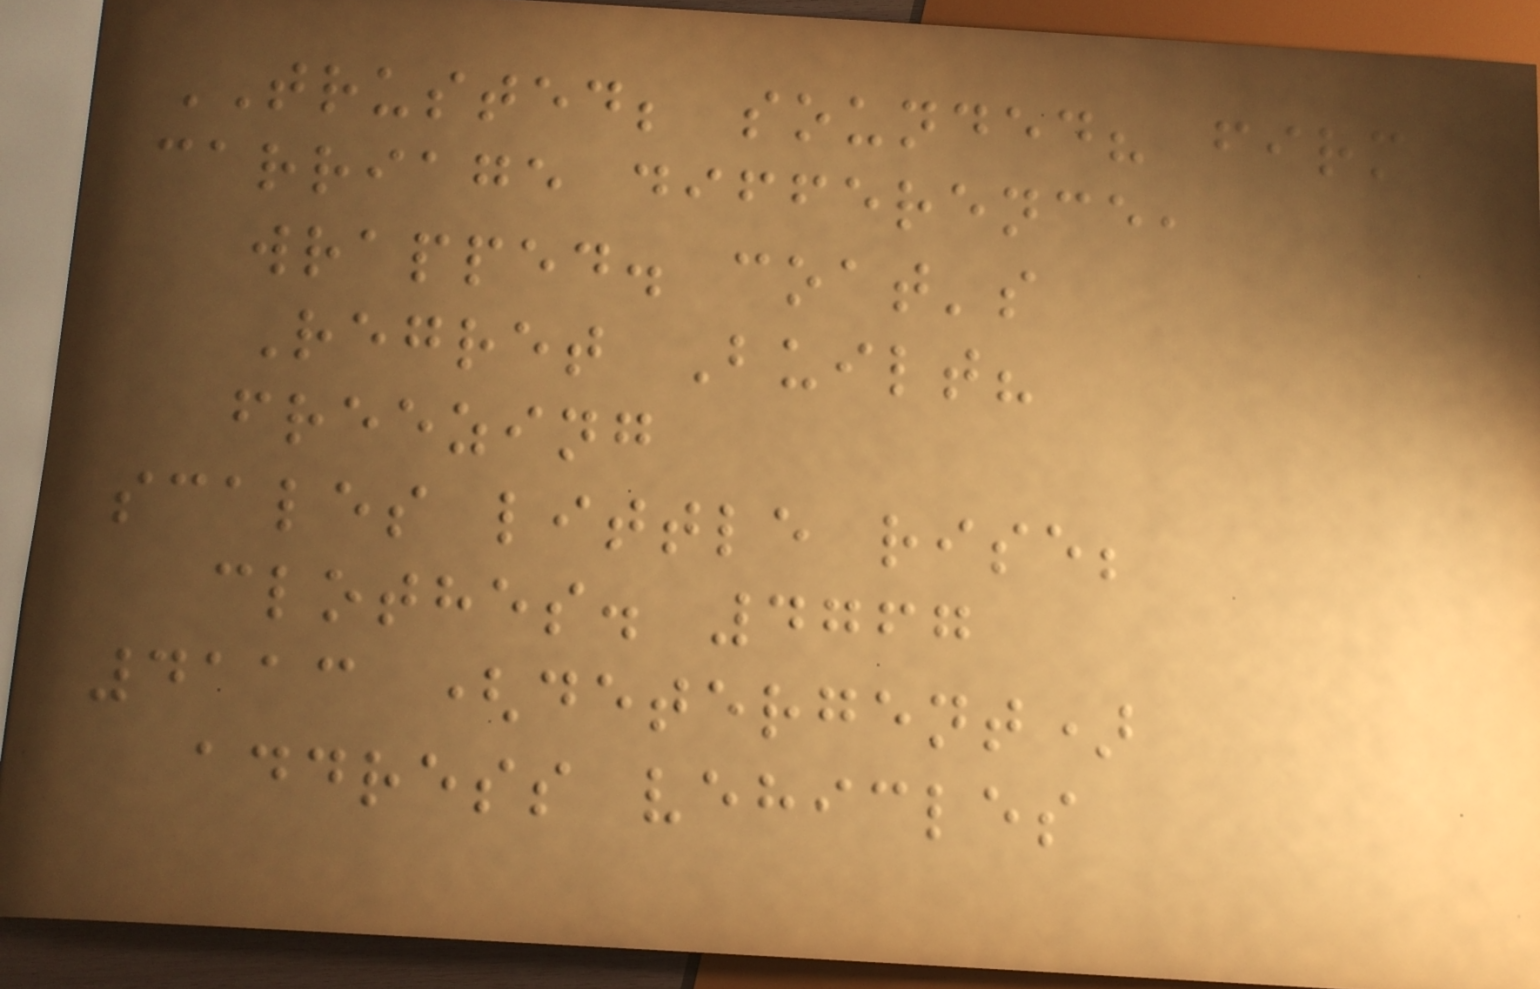TRUSTED; sounded? firm
carriage difference,
wrapped. coat's
Regret Built?
freezing
scales little rise;
clothes. 4767
4113 (detergent)
address vehicles
